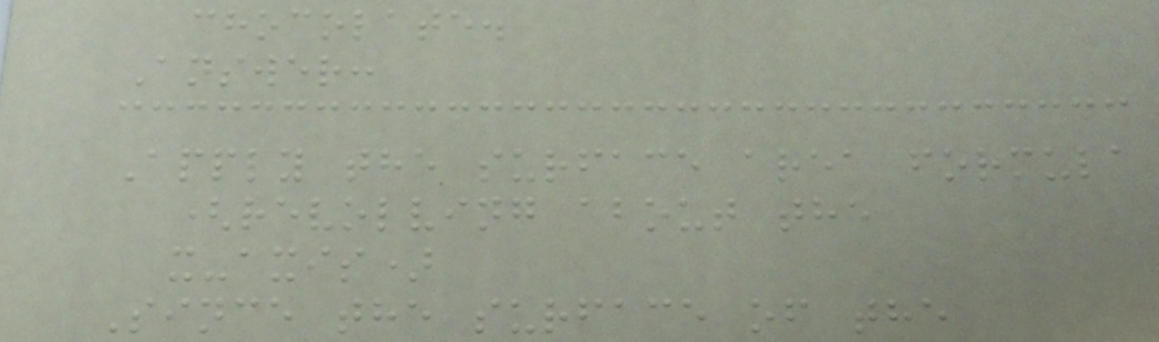chocolate.
Answer:
Apply the surface area formula
(revolving about the
x-axis)
Since the surface of the
